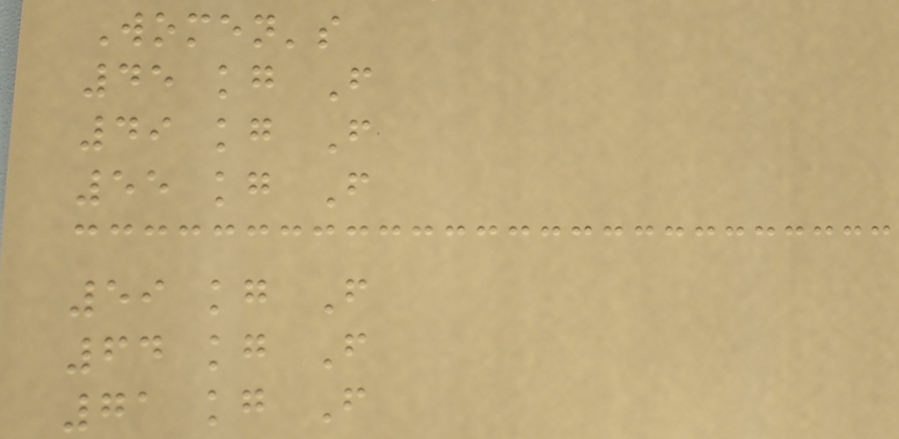Women's
45 kg F
49 kg F
55 kg F
59 kg F
64 kg F
71 kg F
